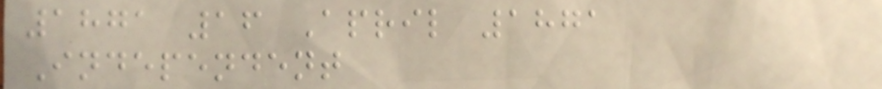1871 16 April 1871
Independent
